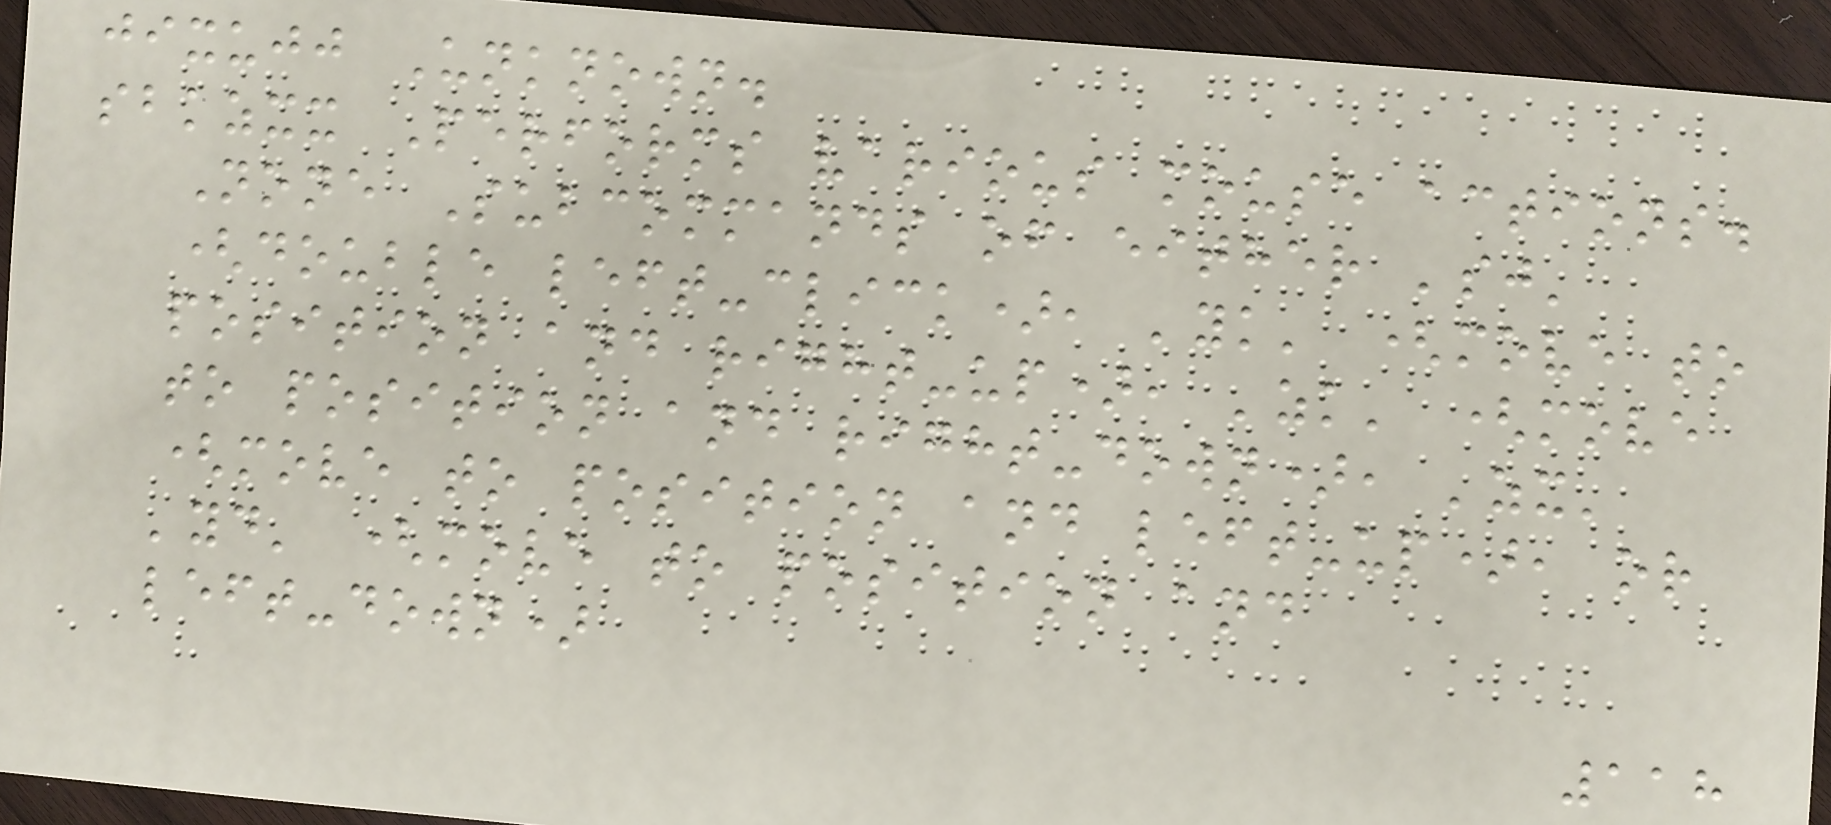jixujj Unknown.
sbkzxx Performs various mouse actions.
None Subcommands of either 'sj'
(double left-click), 'yk' (move to
position and right-up), 'zk' (move
to position and right-down), 'zx'
(move to position and left-up), or
'yd' (move to position and
left-down)
118
